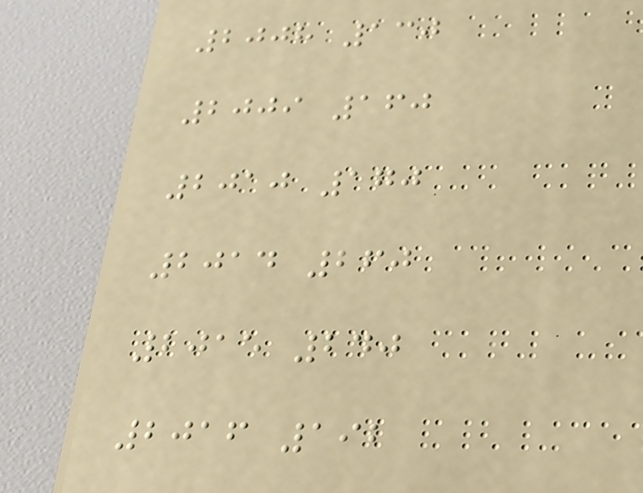2008 130
2009 160
2010 170
2014 260
2015 240
2016 192
